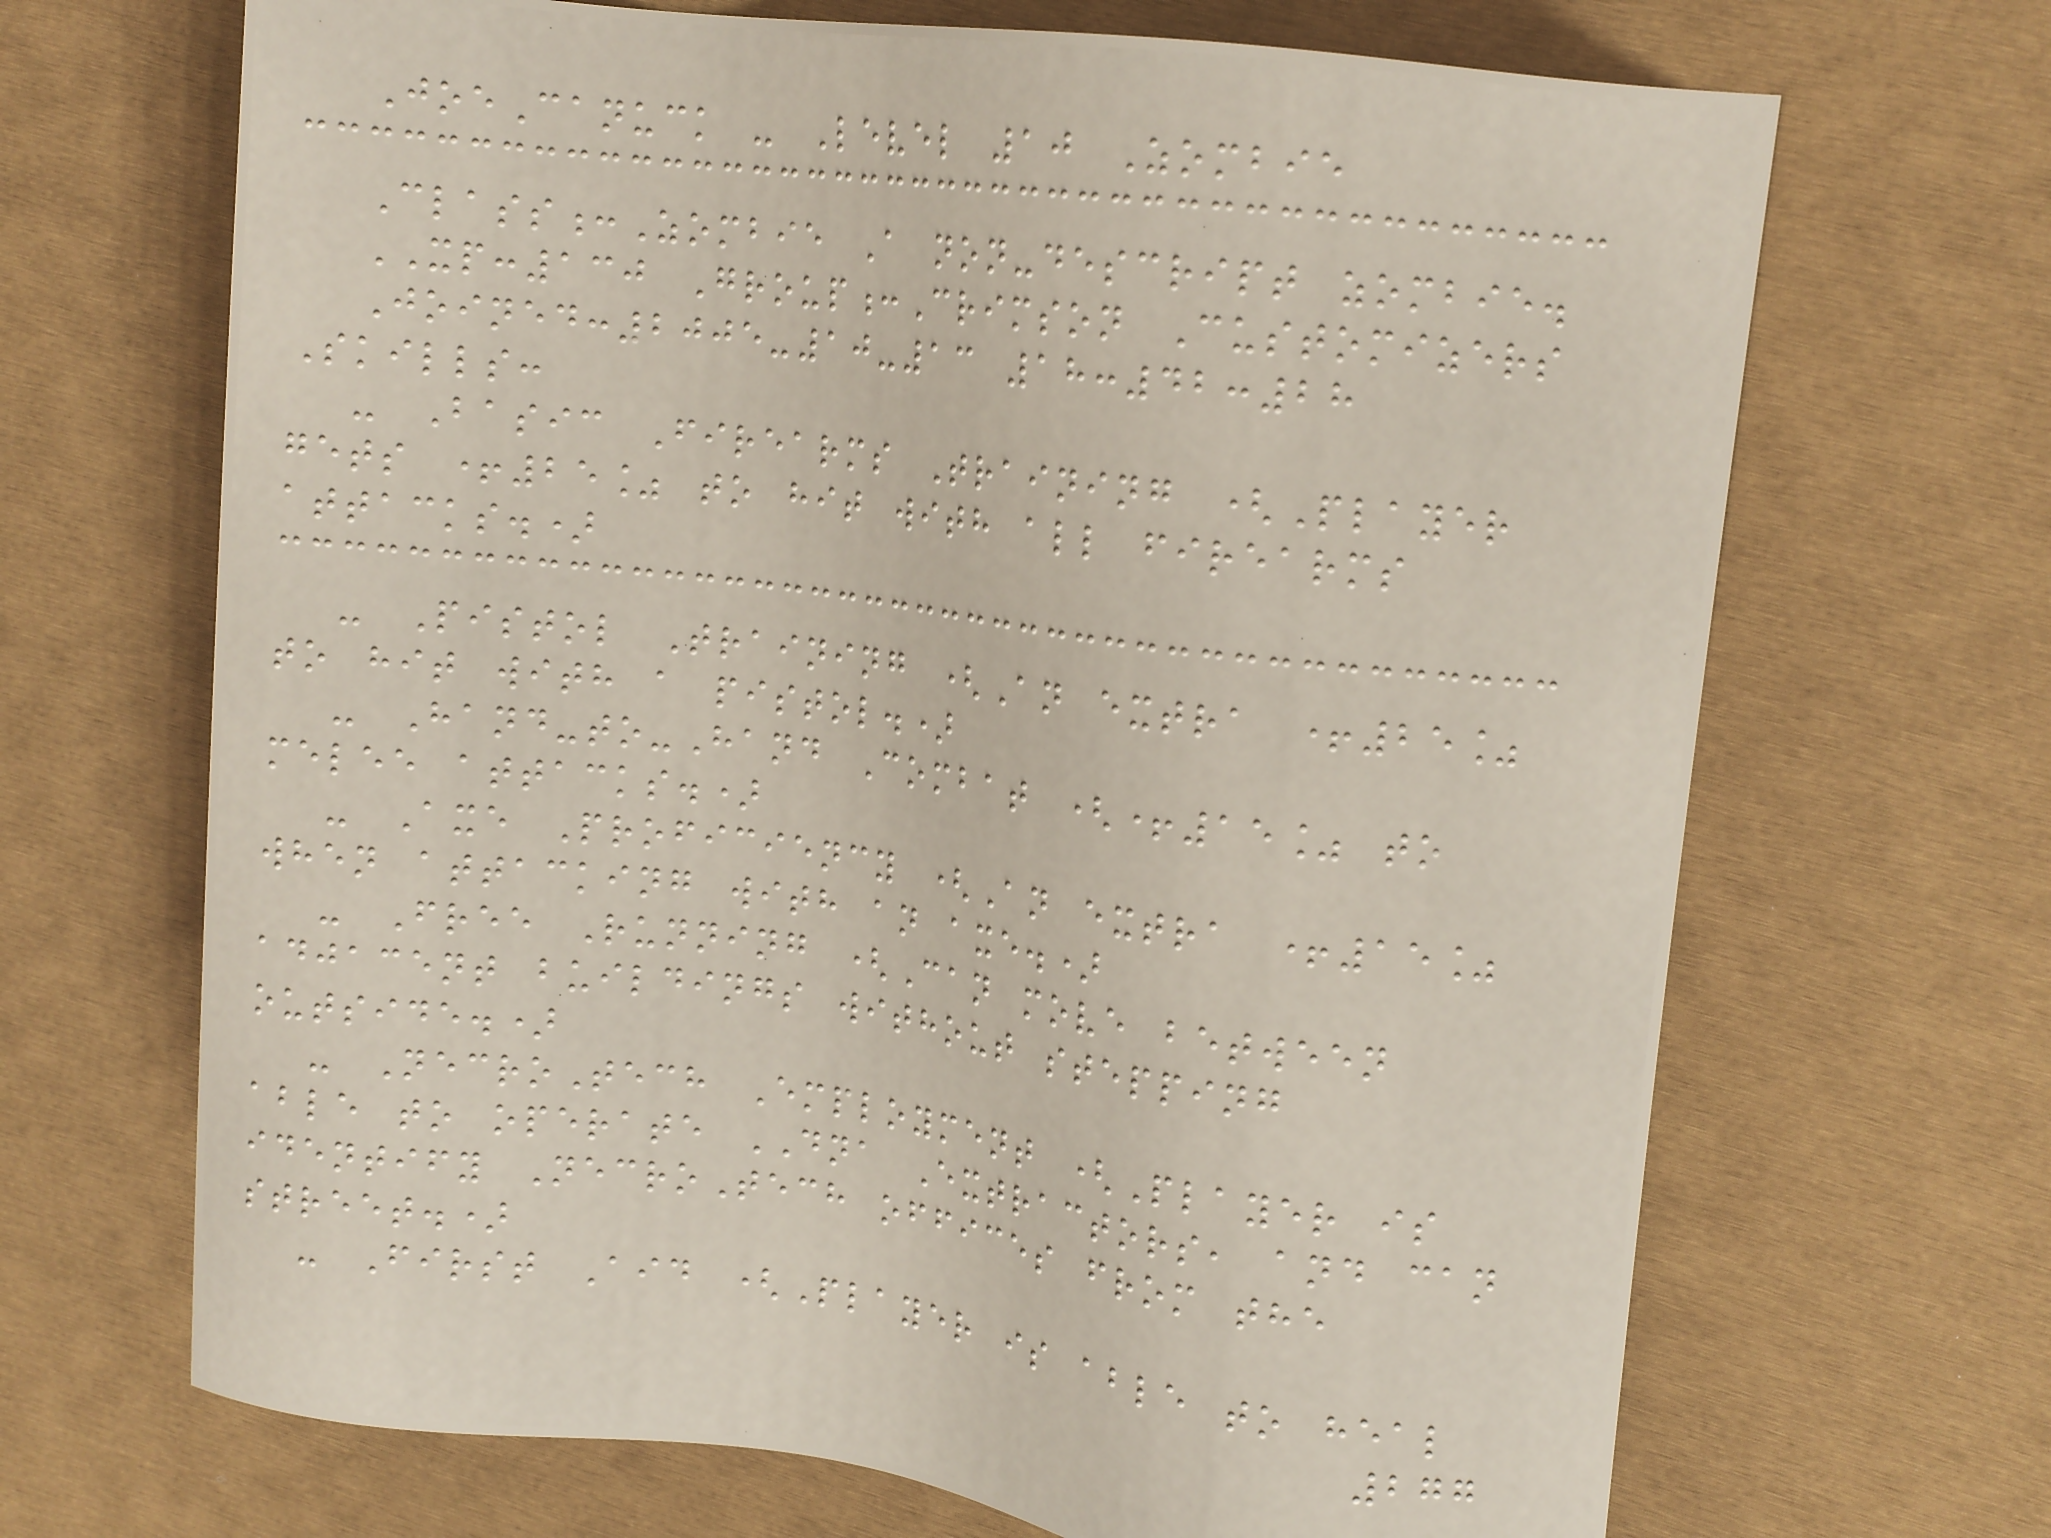JoeCanuck - Level 10 Zombie
Class:Zombie A non-descript zombie.
XP:130 Group:Crimson Customizers
Joined:2005-10-13 18:42:28
Skills:
- Basic Firearms Training (Player
gets +25% to hit with all firearms
attacks.)
- Pistol Training (An extra +25%
to hit with a pistol.)
- Hand-to-Hand Combat (+15% to
melee attacks.)
- Axe Proficiency (An extra +15%
when attacking with an axe.)
- Free Running (Can move between
adjacent buildings without stepping
outside.)
- NecroTech Employment (Player is
able to operate DNA Extractors, and can
identify NecroTech offices from the
street.)
- First Aid (Player is able to heal
277
